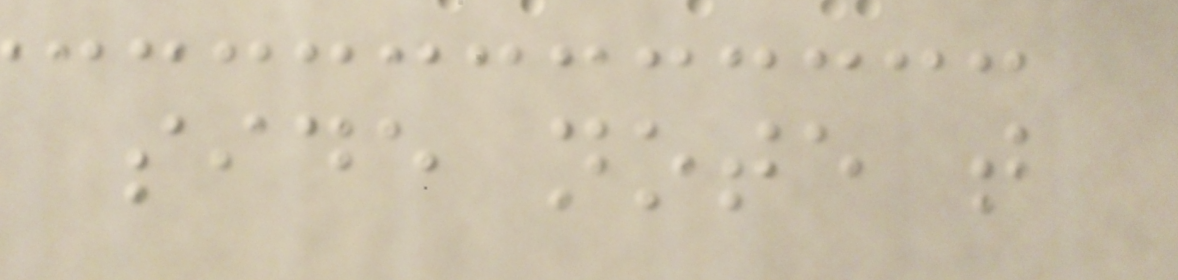side note that
